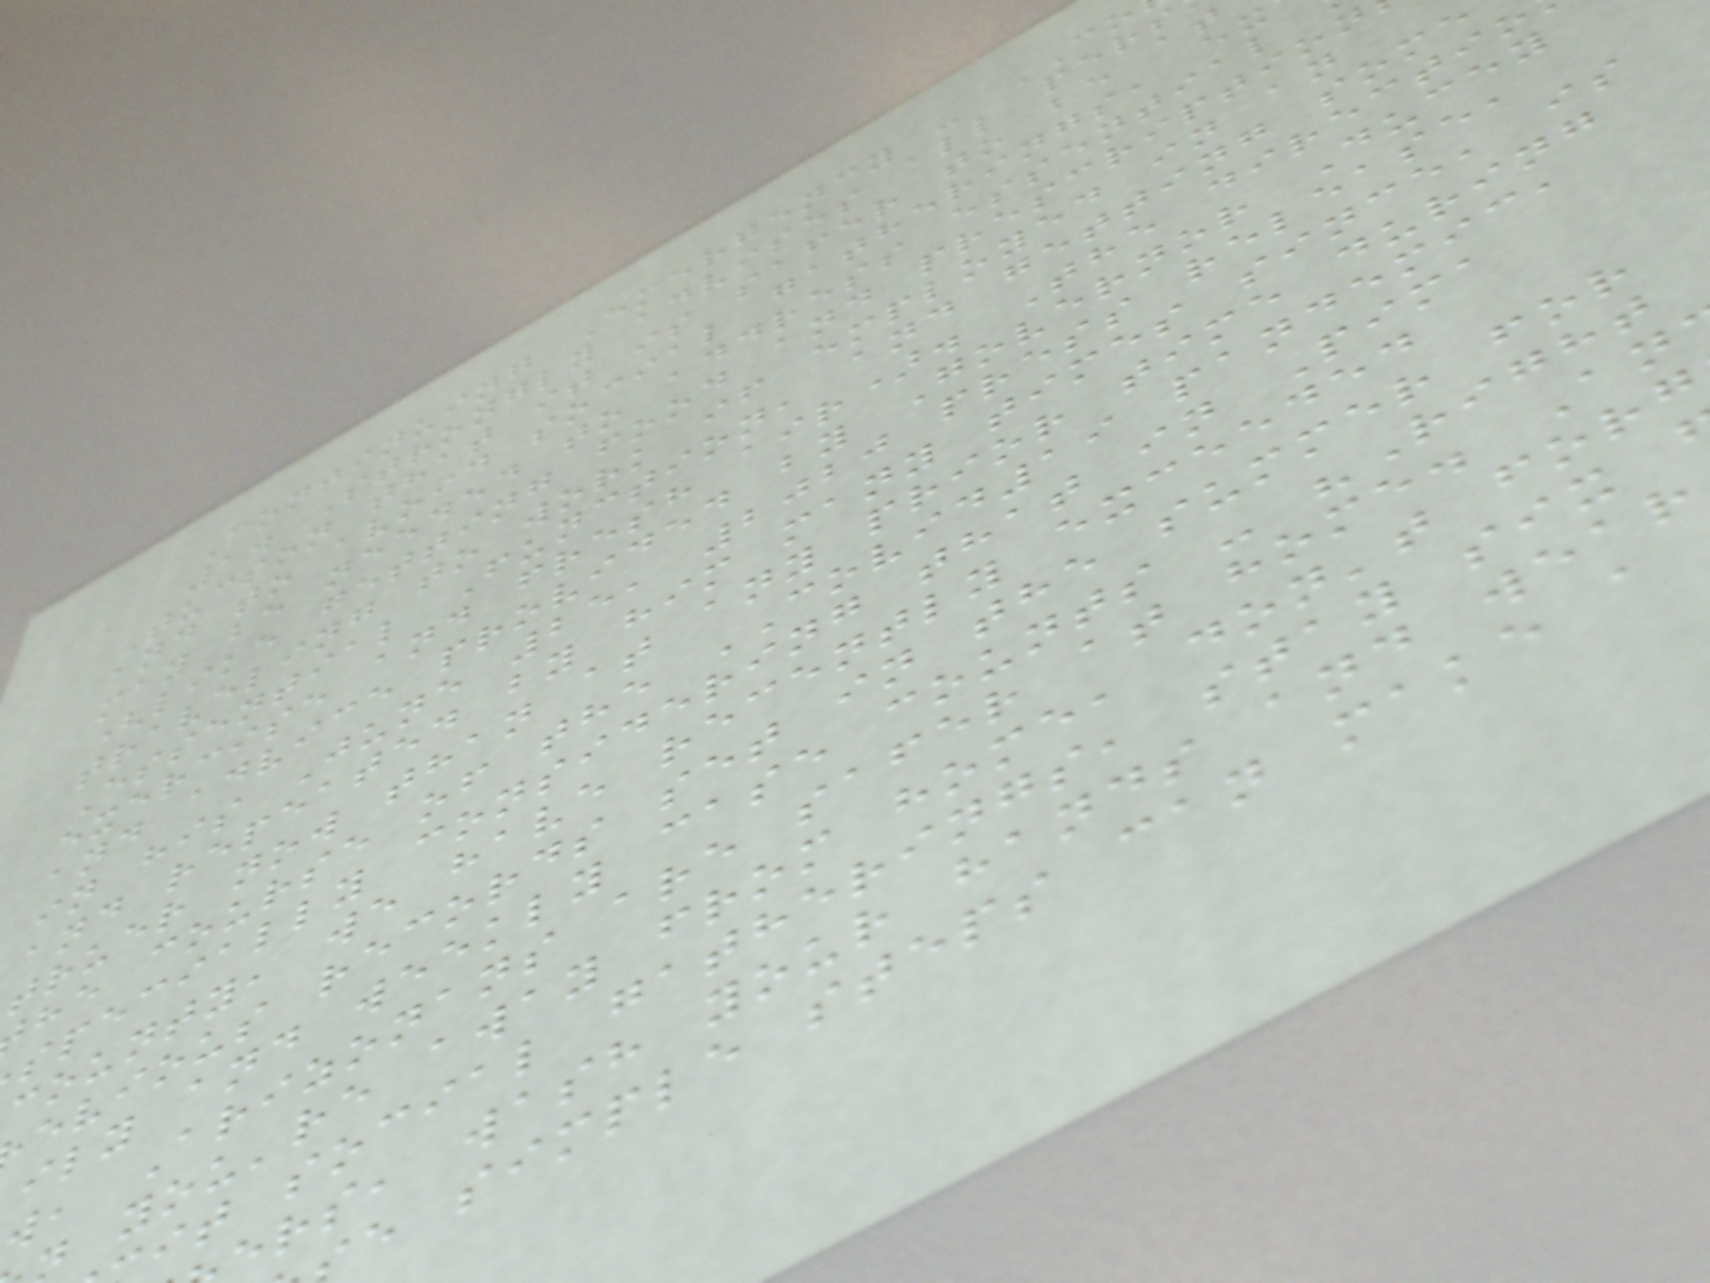Continuing Emergency - CO
1. Strongly advises all pers
Tucson that it is safer to be at
and to avoid social gatherings, ex
may be needed to address essential
(like getting food and prescription
traveling to work if employed in an
Essential Function, and getting some
exercise and fresh air). The directio
and advice provided by Governor Ducey
in his June 25, 2020 press release,
and repeated by him many times since, is
truer now than at any prior time during
he course of the COVID19 pandemic,
specially considering that in Pima
county, we have recently exceeded
evious records set in the summer for
ily and weekly case counts - "Right
w, Arizonans are safer at home. An
you're away from home, don't forg
it social gatherings, stay six
ers, wash your hands and wear
e simple steps can make a
